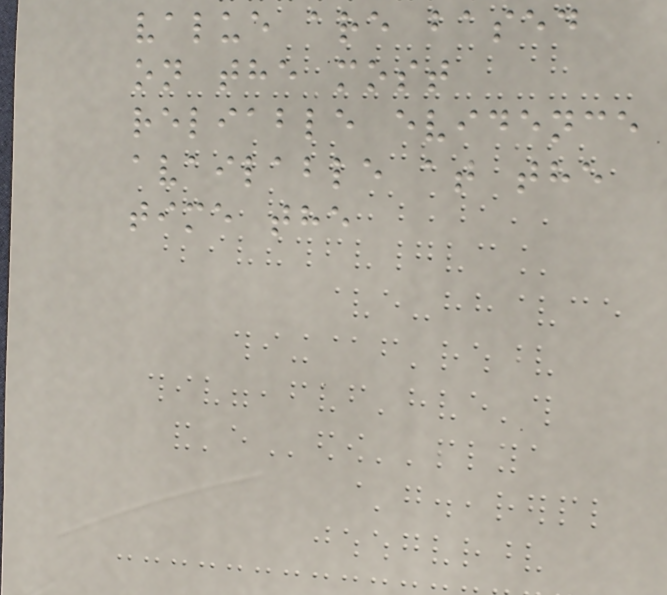value are based
on the most
reliable evidence
available at the
time the
